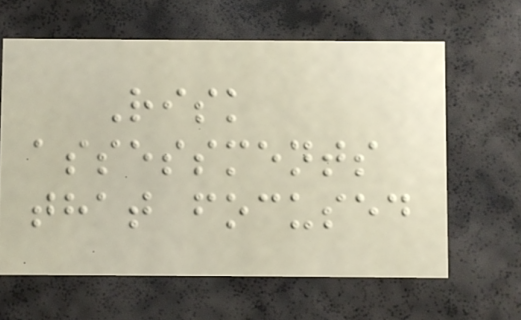Risk
assessments
that focused
